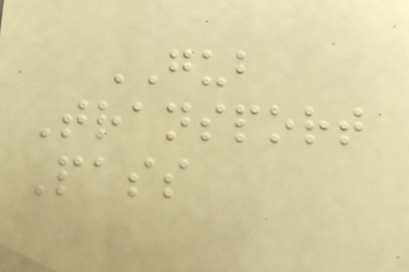GUB
Transport
Pass
